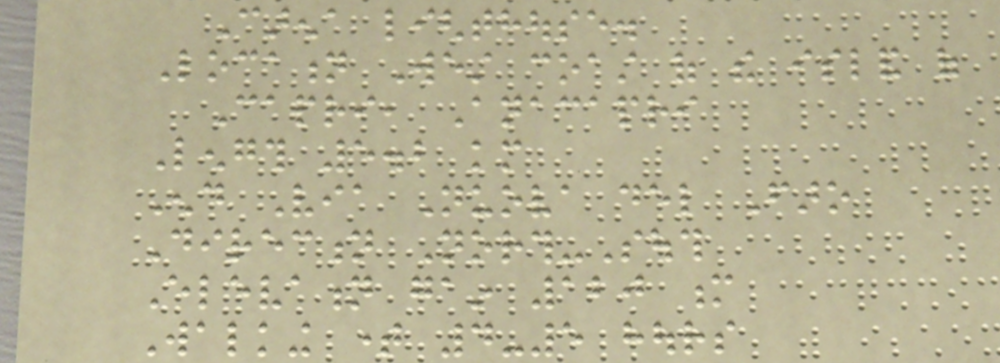Carena lighthouse.
Location West coast of the island of
Capri, Anacapri
Length 5.2 km
End Via Nuova del Faro
Direction North-South
Elevation gain 120 m
Walking time 4-5 hours
